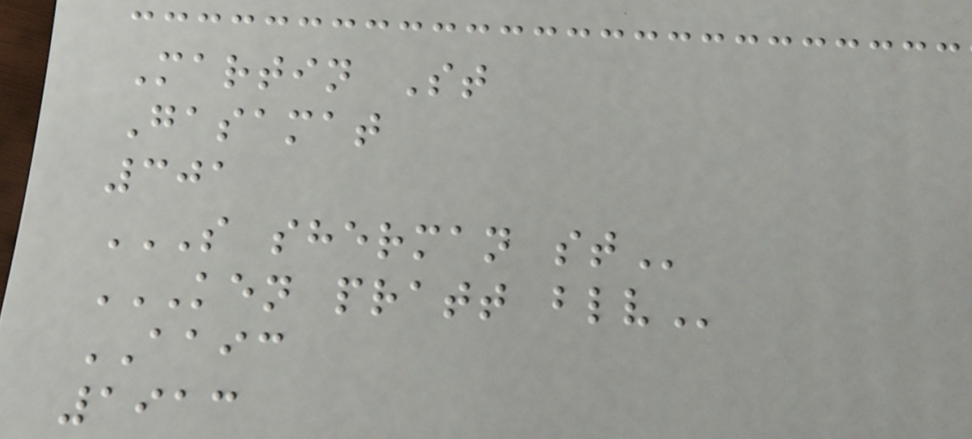Martin St
Gasamat
301
S SHERMAN ST
KEN PRATT BLV
AAIC
1913
